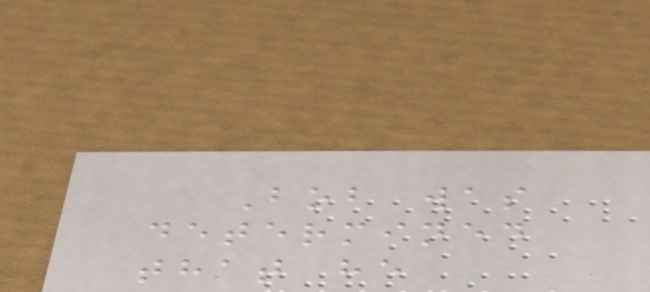Bob was
determined
that he
